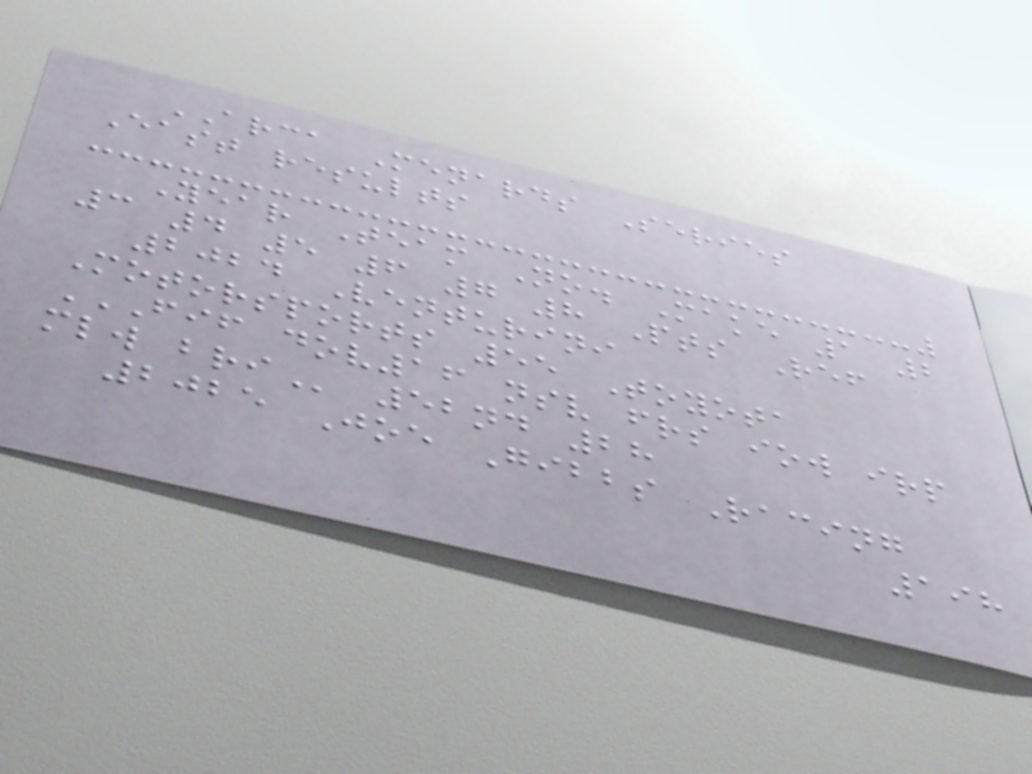ARCA Menards Series
East results
Year Team No. Make 1 2
3 4 5 6 7 8 Pts Ref
2024 Venturini
Motorsports 55 Toyota
FIF DOV16 NSV FRS IOW IRP
MLW BRI 52nd 28
2025 Joe Gibbs Racing
198
